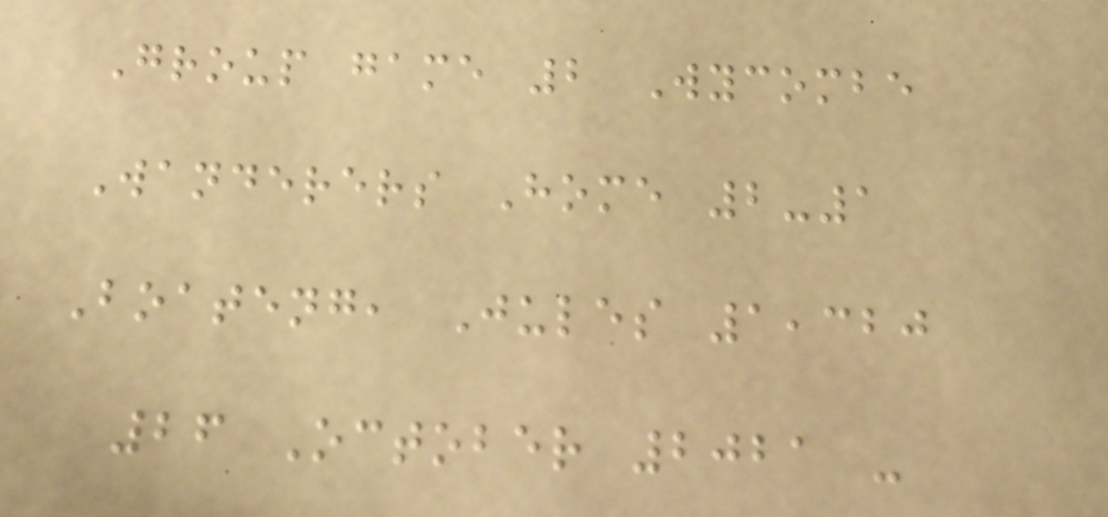Group game 2 Wycombe
Wanderers Home 2-1
Boateng, Jules 1,320
26 October 2021 -
